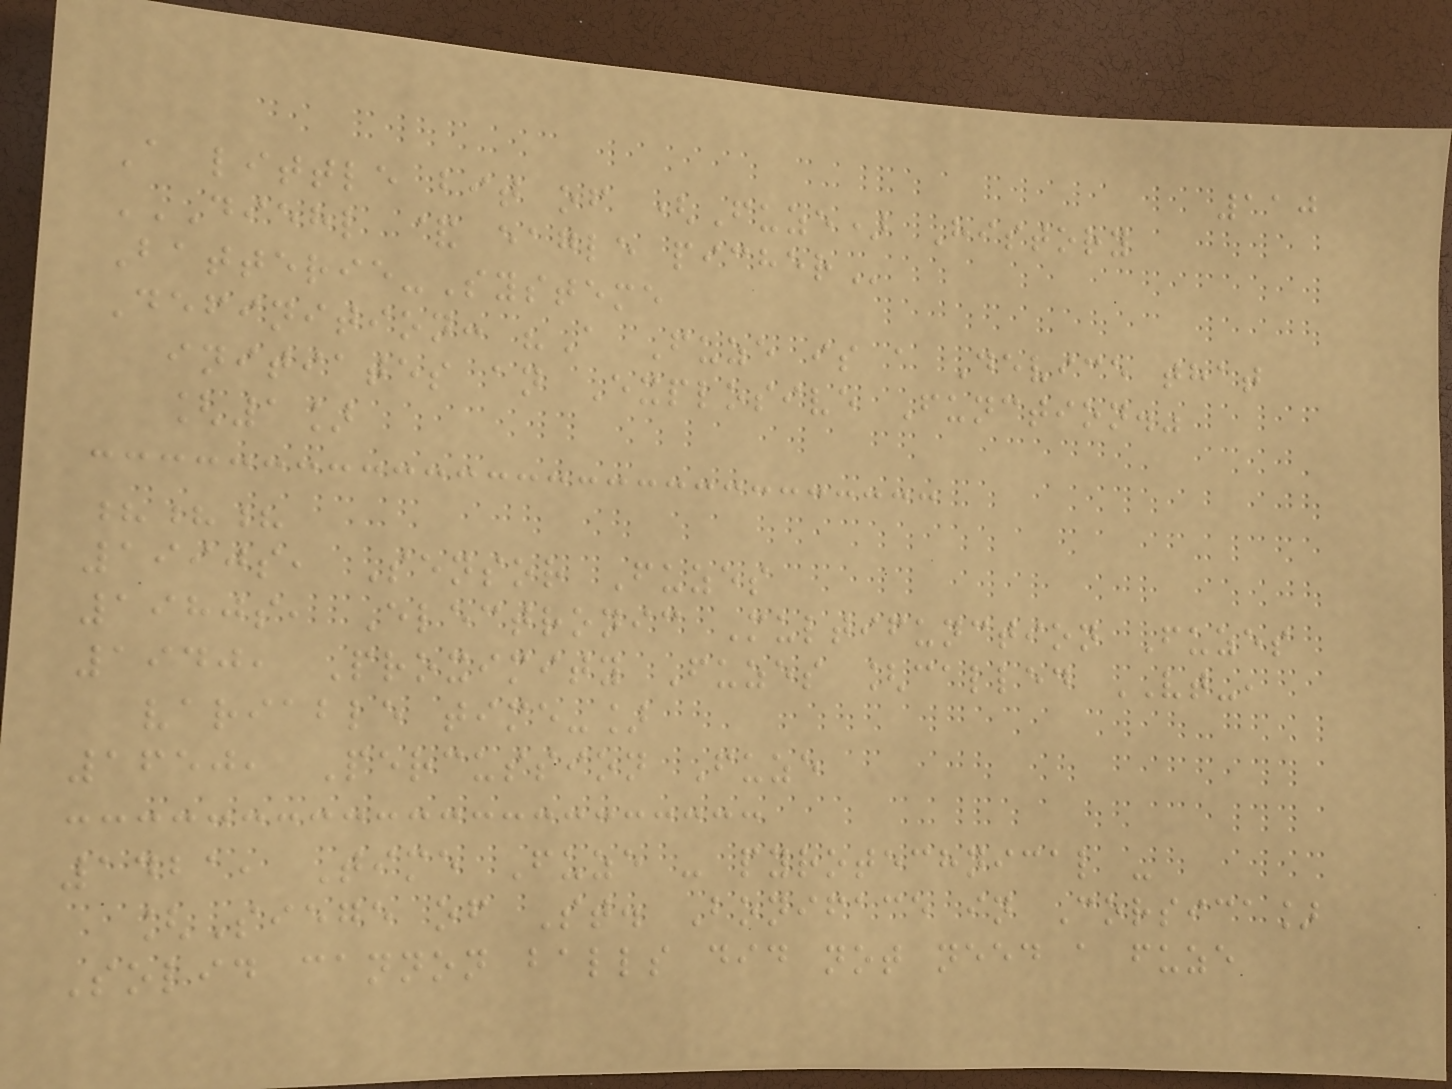110
A little bit of (Fuze) History
DIEHL & EAGLE PICHER
Batterie-Systeme
Definition: "A Fuze is a Device that
initiates an Explosive Function."
[1]
???
1990s, Sensor Fuzes
1980s, Electronic Multifunction Fuzes
1940, Proximity Fuzes [called VT-,
variable time-]
1650, Percussion Fuze
1421, Time Fuze - pyrotechnical -
[Siege of St. Boniface in Corsica]
Solid cannon balls did not need a fuze
